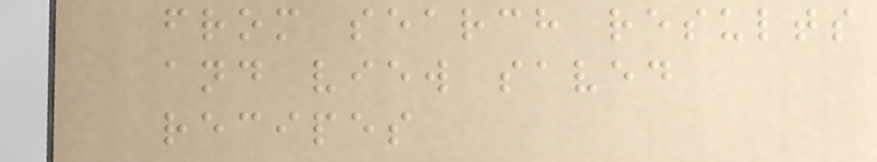from search results
and view saved
recipes
